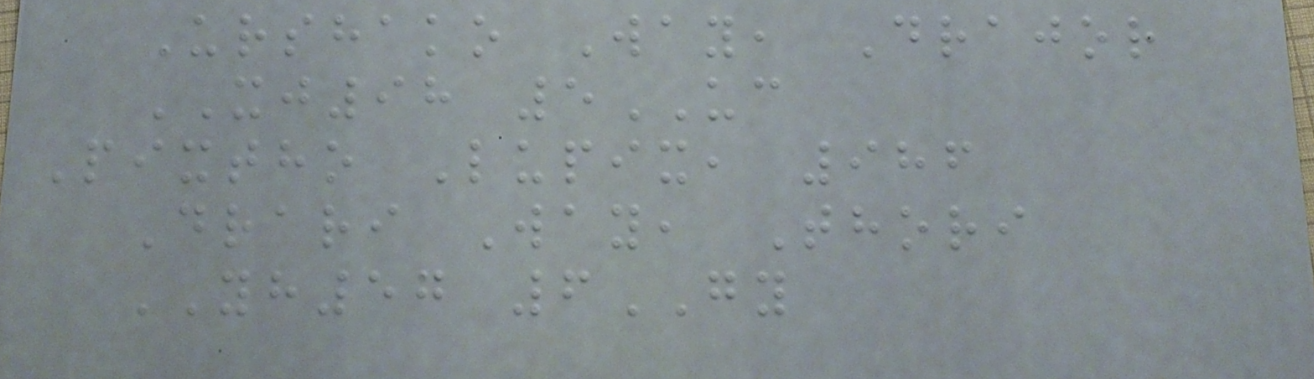Urshako Way, Drajor
XJ98 5UC
Pixtho Lupix, 986
Drari Way, Thori
YH57 6GY
